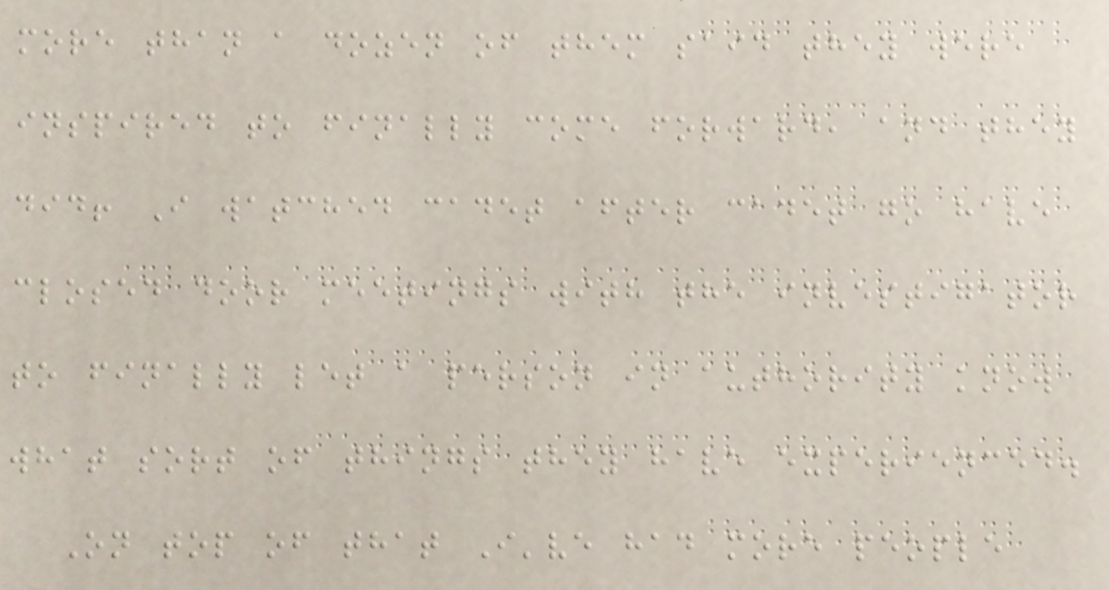more than a dozen of them said they were
inspired to finally come forward, and they
did! I watched cadet after cadet go have
closed door meetings with the investigator
to finally let a person in authority know
what sort of things they have experienced.
On top of that I've had more people
